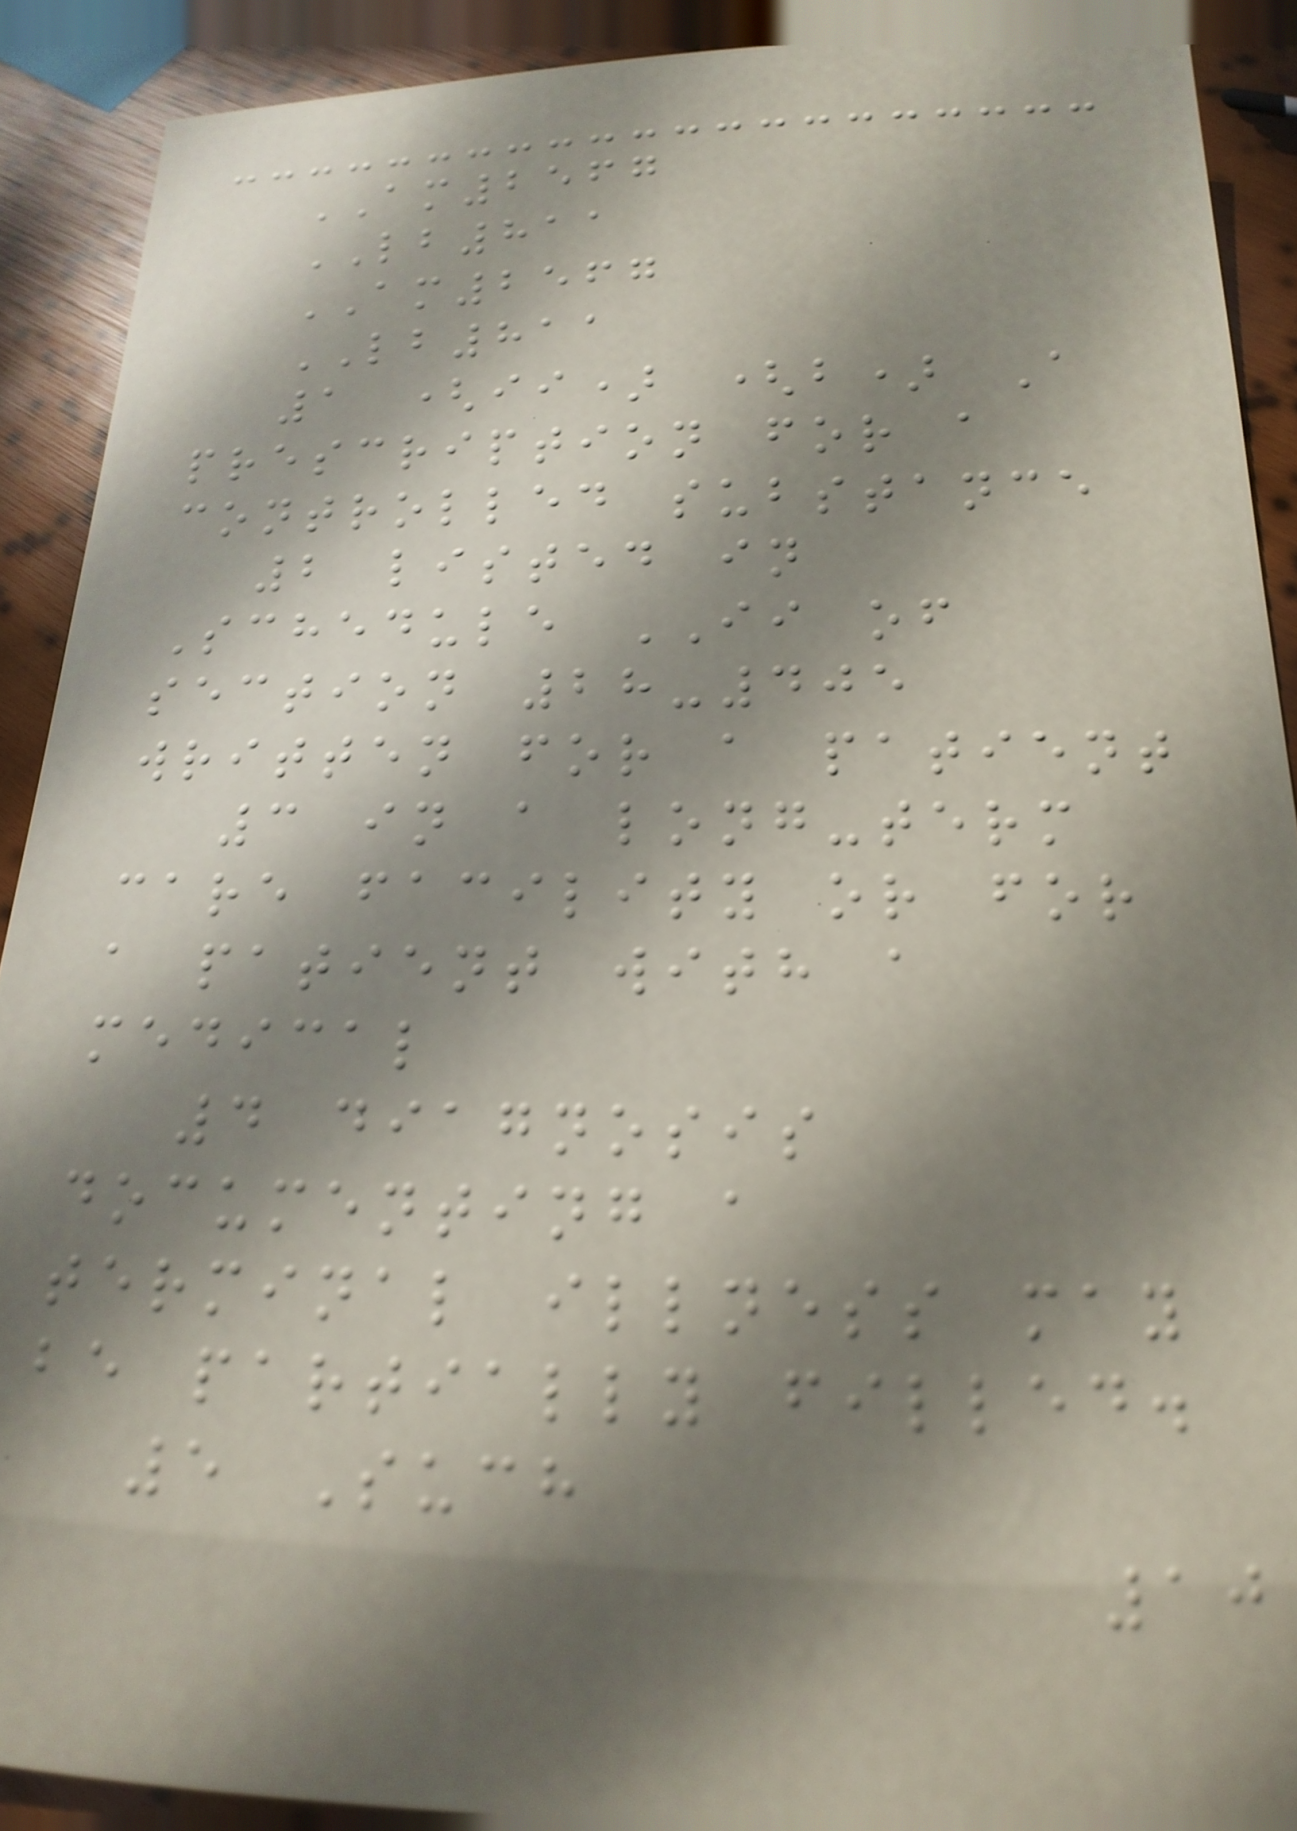AM2567
LB811
AM2567
LB811
1 (ii) (b) A
prescription for a
controlled substance
2 listed in
Schedule II of
section 28-405
written for a patient
3 in a long-term
care facility or for
a patient with a
medical
4 diagnosis
documenting a
terminal illness may
be partially filled.
5 Such
10
